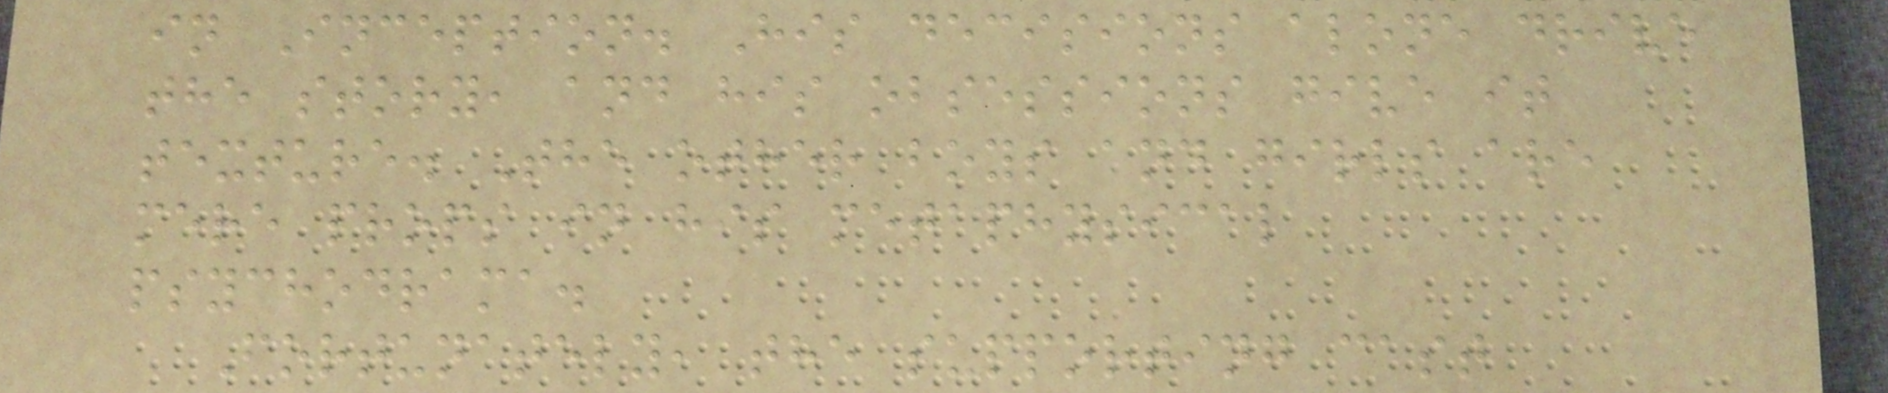in Inception. His decisions alone drive
the story, and his obsessions give it
texture. The other boys and girls are
mere props in his metaphysical
psychodrama.
Fortunately, the supporting cast
